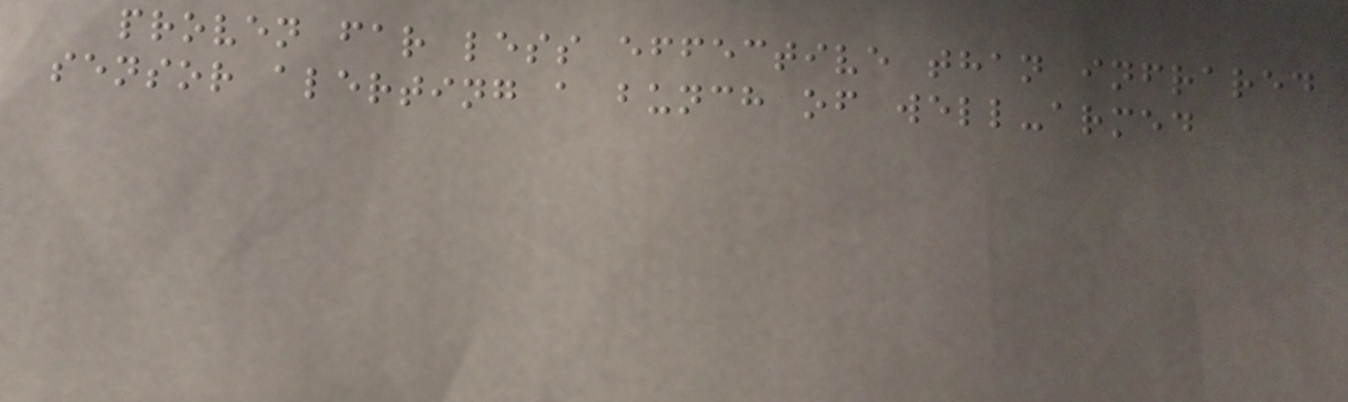proven far less effective than infrared
sensor alerting a bunch of well-armed
